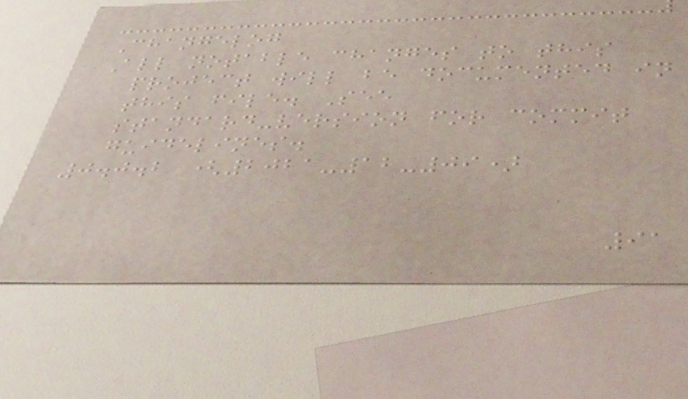Changelog
All notable changes to this
project will be documented in
this file. See
standard-version for commit
guidelines.
0.0.2 (2021-12-09)
91
